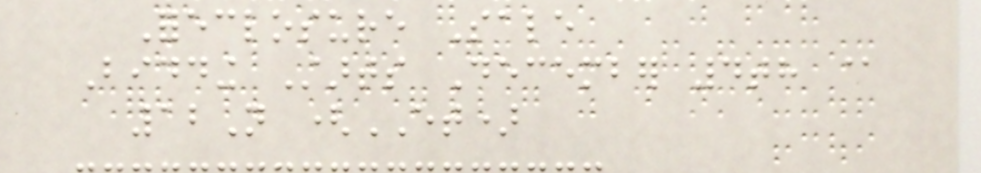Foreclosure Sale
Bidding Starts December 4th @
12N (ET)
